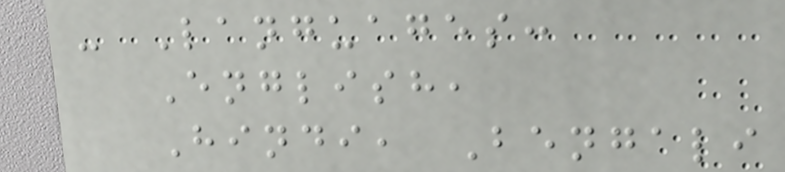- Languages:
English,
Hindi, Bengali
